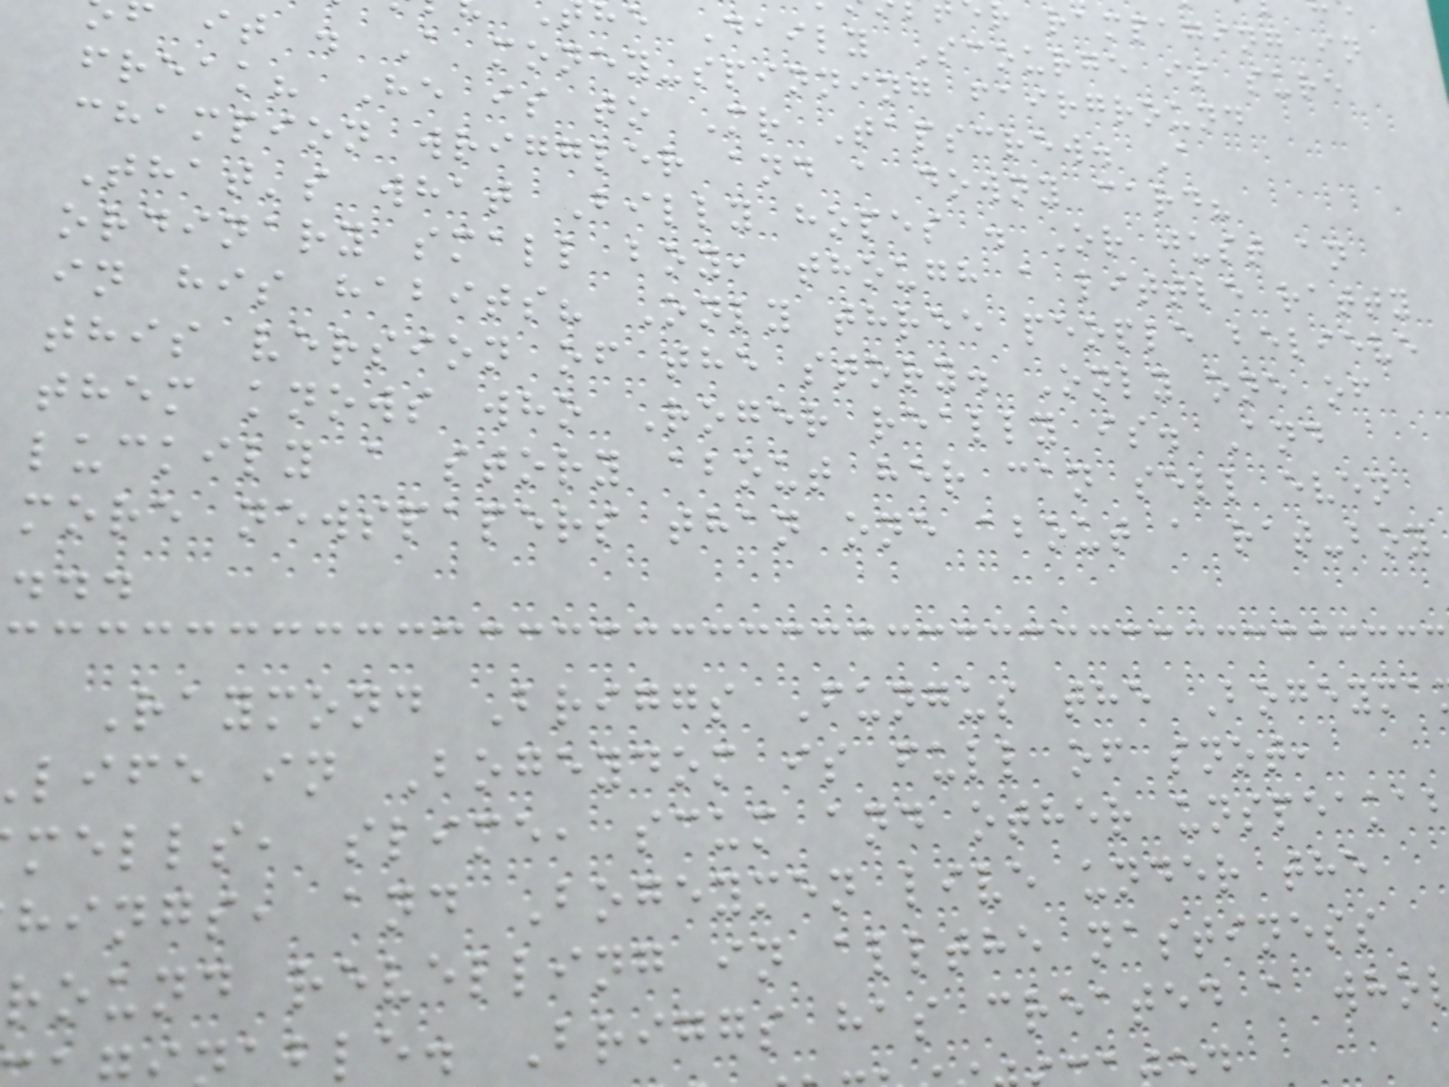r rampaging in
he Daily Scourge is sure
it . A money-spinning fairground
freak? He is to Mr Tapscrew. A
champion wriggler and a downy card?
That's what Billy hopes . Or just an
ordinary small boy, though a little ratty
in his habits? Only three people believe
this version of the story. Only one of
them knows who Roger really is. And
luckily a story about her can sell even
more newspapers than one about a rat-boy
...
Raymond Briggs Fungus the Bogeyma
life in Bogeydom is full of snot,
mells, slime, scum and other unspeaka
hings, and Bogeymen live under the
round revelling in allthe nastiness
ble. Briggs has created a who
